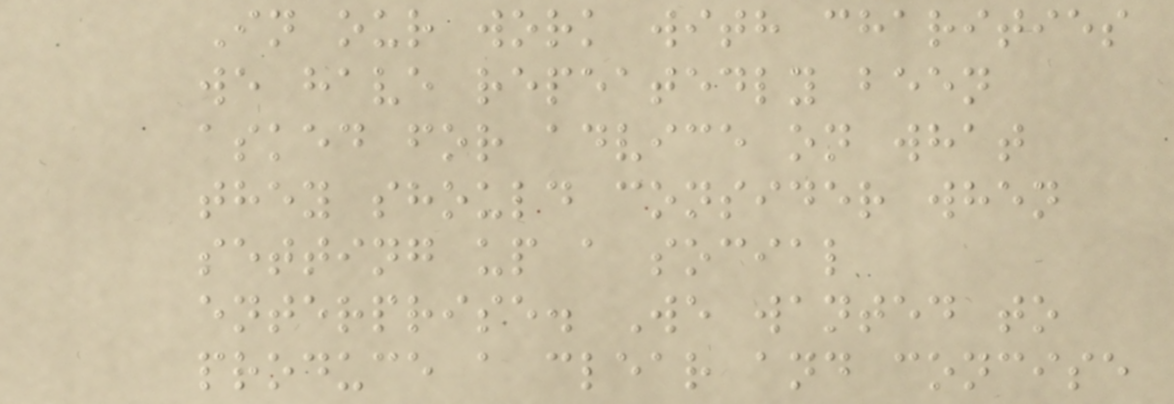In our work with charities
we have repeatedly been
asked for advice on what
they should consider when
setting up a social
enterprise. We wanted to
produce a clear and concise
